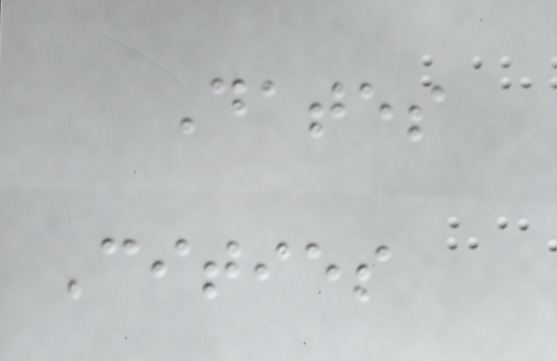Dates
Cities
